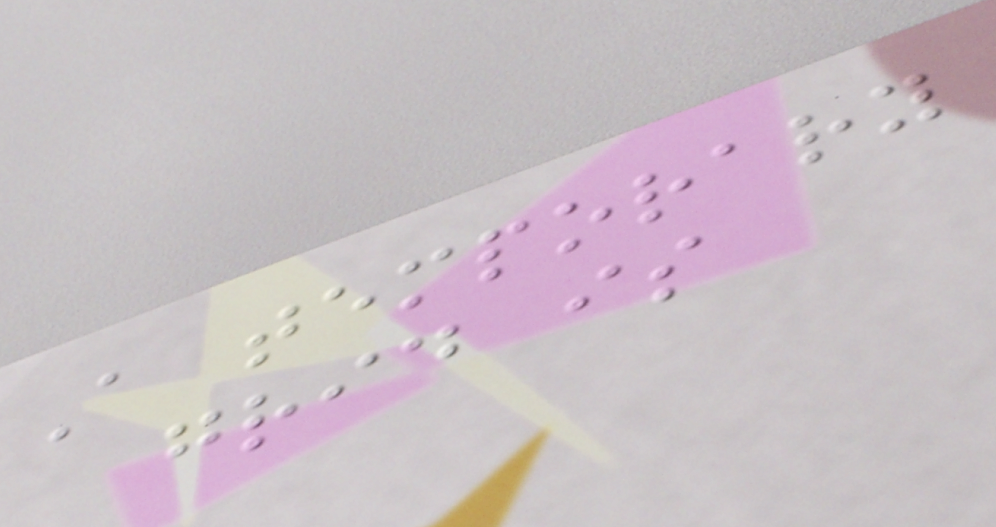A temporary
grid is
